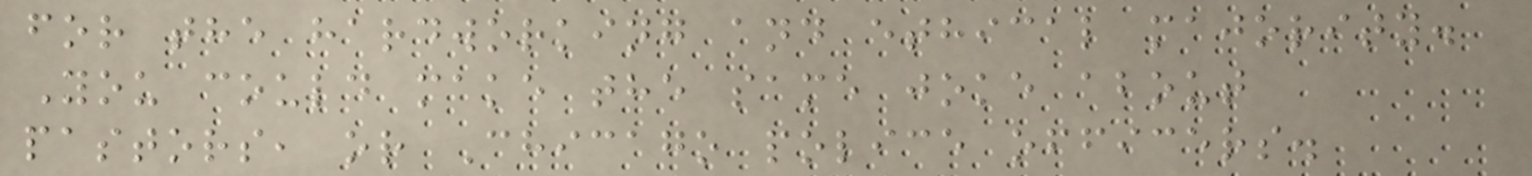for the hardworking and ethical majority.
You could make the same joke about
pastors, or Chicago police officers.
